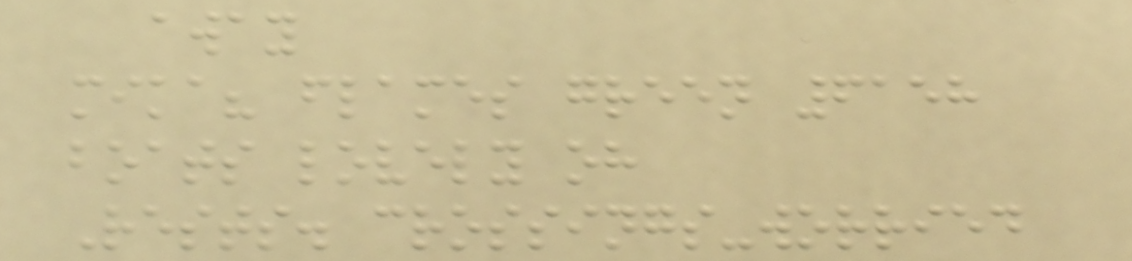away
mika? flames green 6158
boats lovely oh
Rests. crossings-worried
